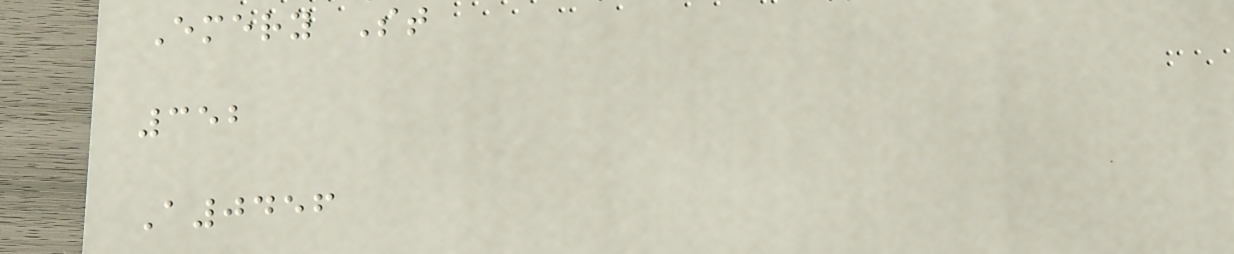Emery St
352
A0456
